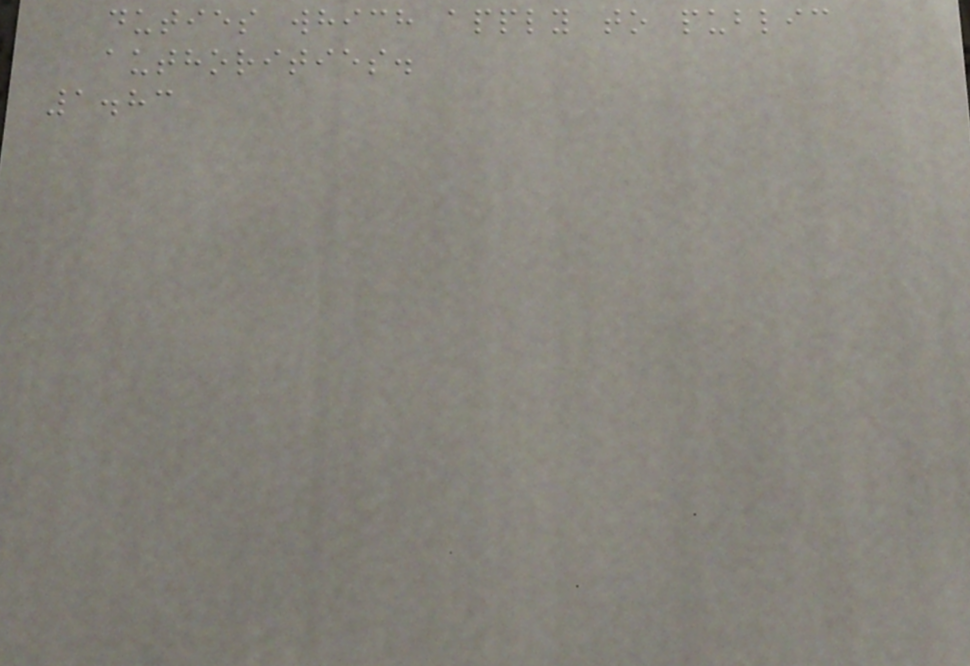duties which apply to public
authorities.
1.83
